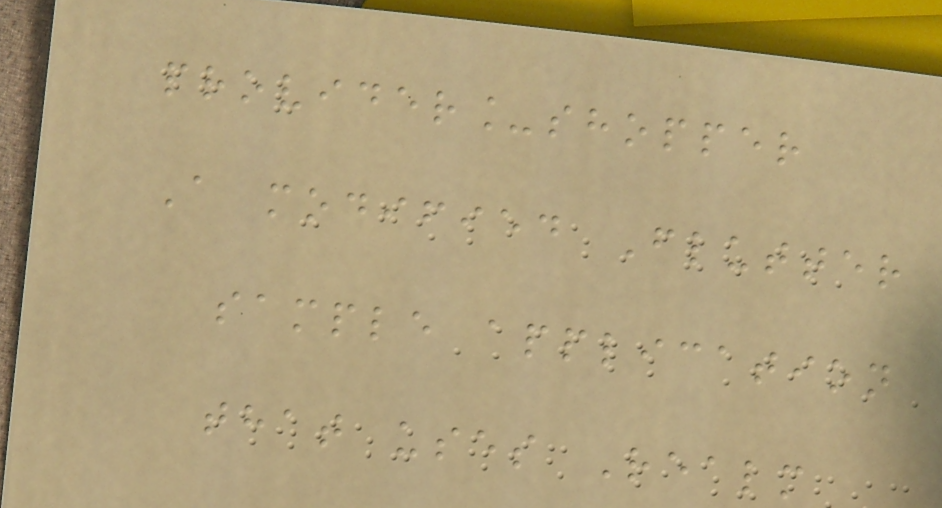provider_shopper
A modified Flutter
sample application
that uses Realm
